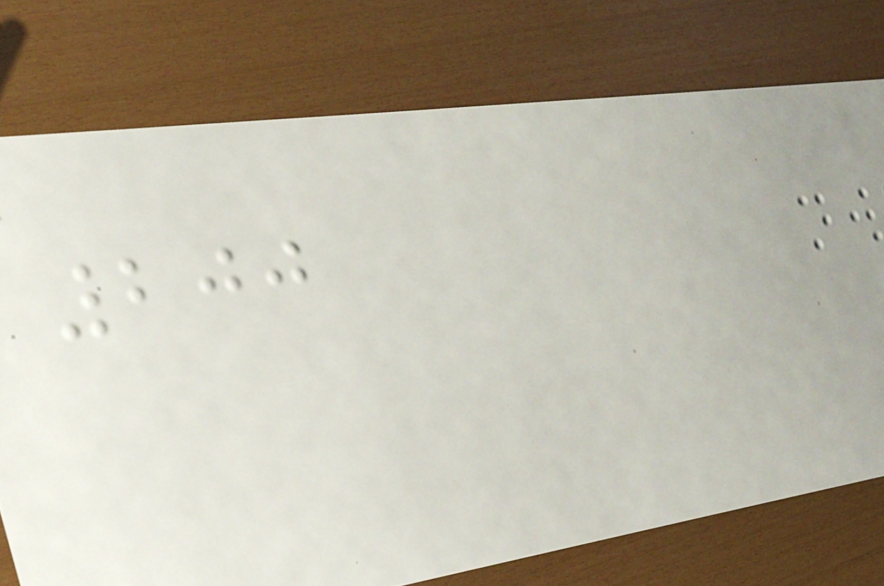200
